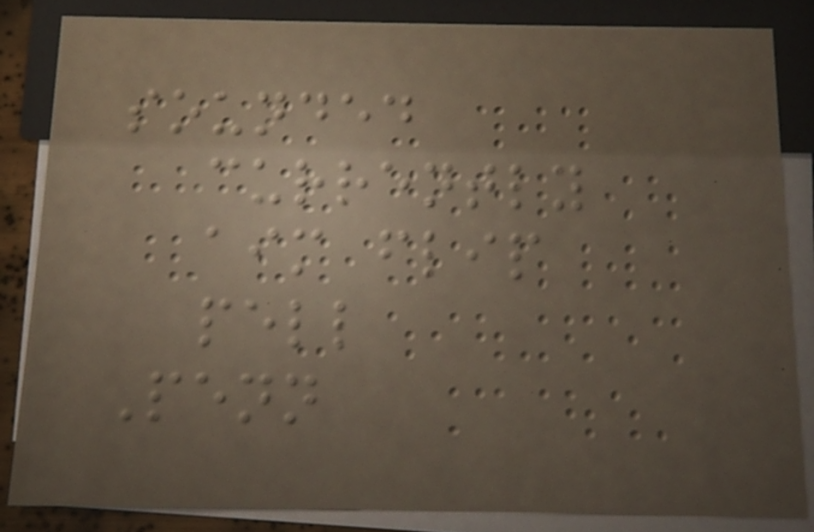sounded
currently
aim flip
pell
Penn
